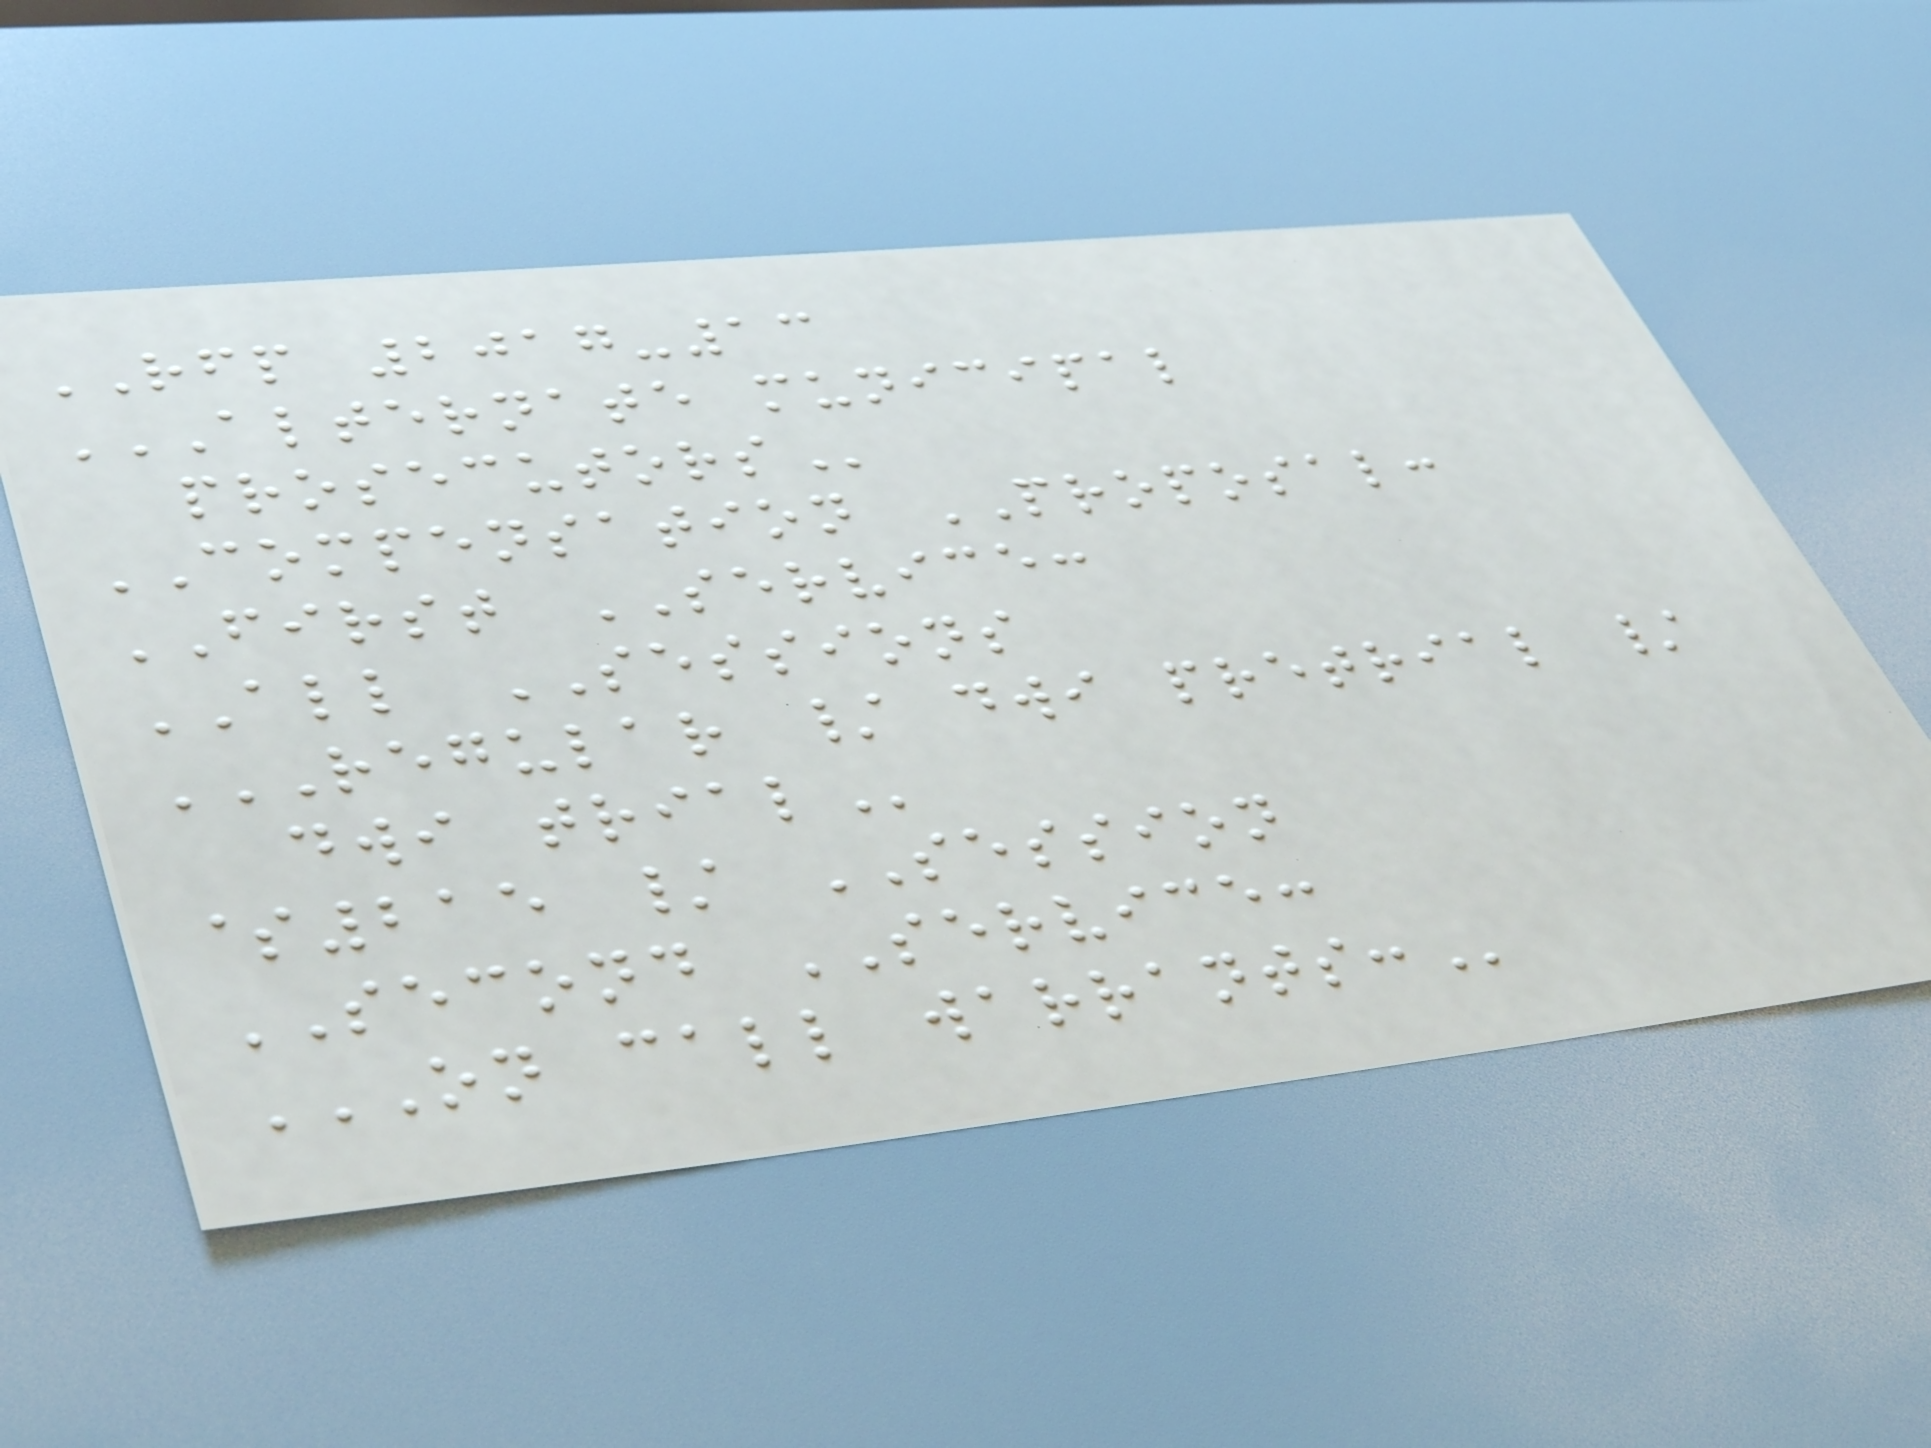RFP 2017-13
ALTERNATE MUNICIPAL
PROSECUTORS
COMPENSATION PROPOSAL:
FIRST SERVICE:
ALL SESSIONS
REGULAR / DWI PRETRIAL /
DWI TRIAL
$215 / SESSION
SECOND SERVICE:
ON CALL WARRANTS:
